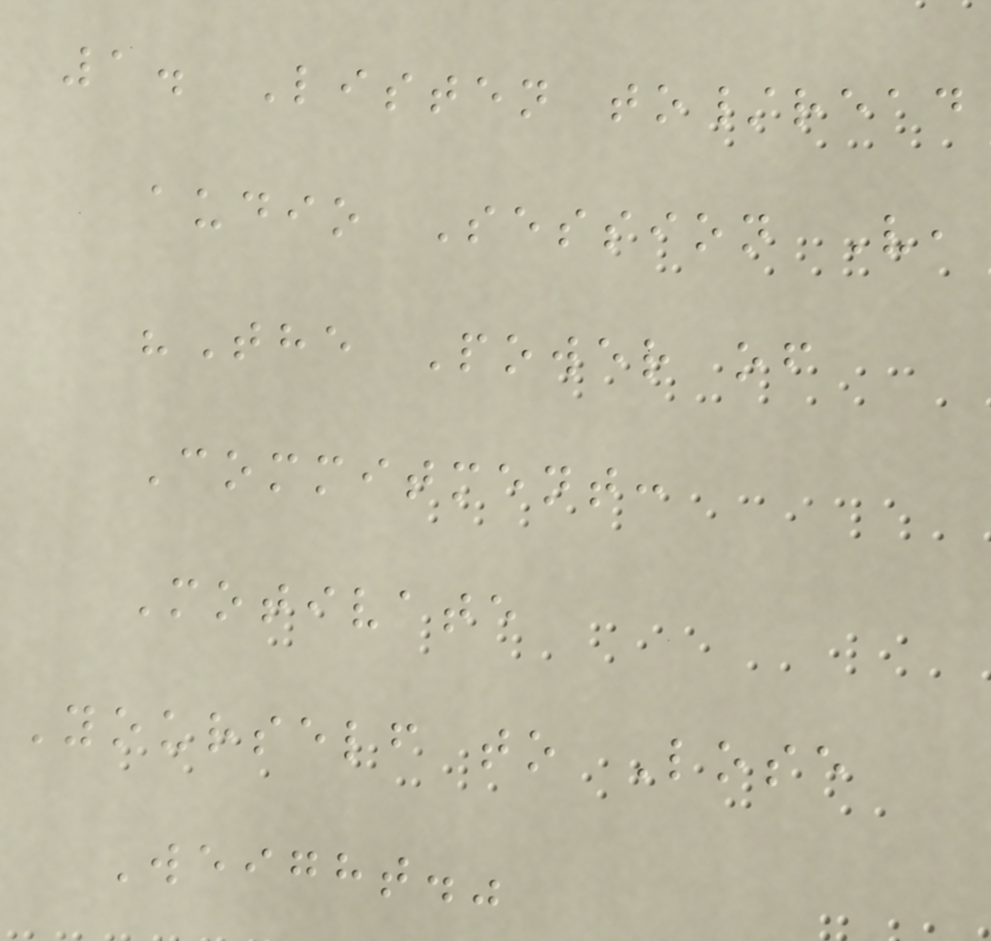1. Listen to/read
audio Session V,
"The Power of
Commitment:
Motivate
Yourself to Lose
Weight."
